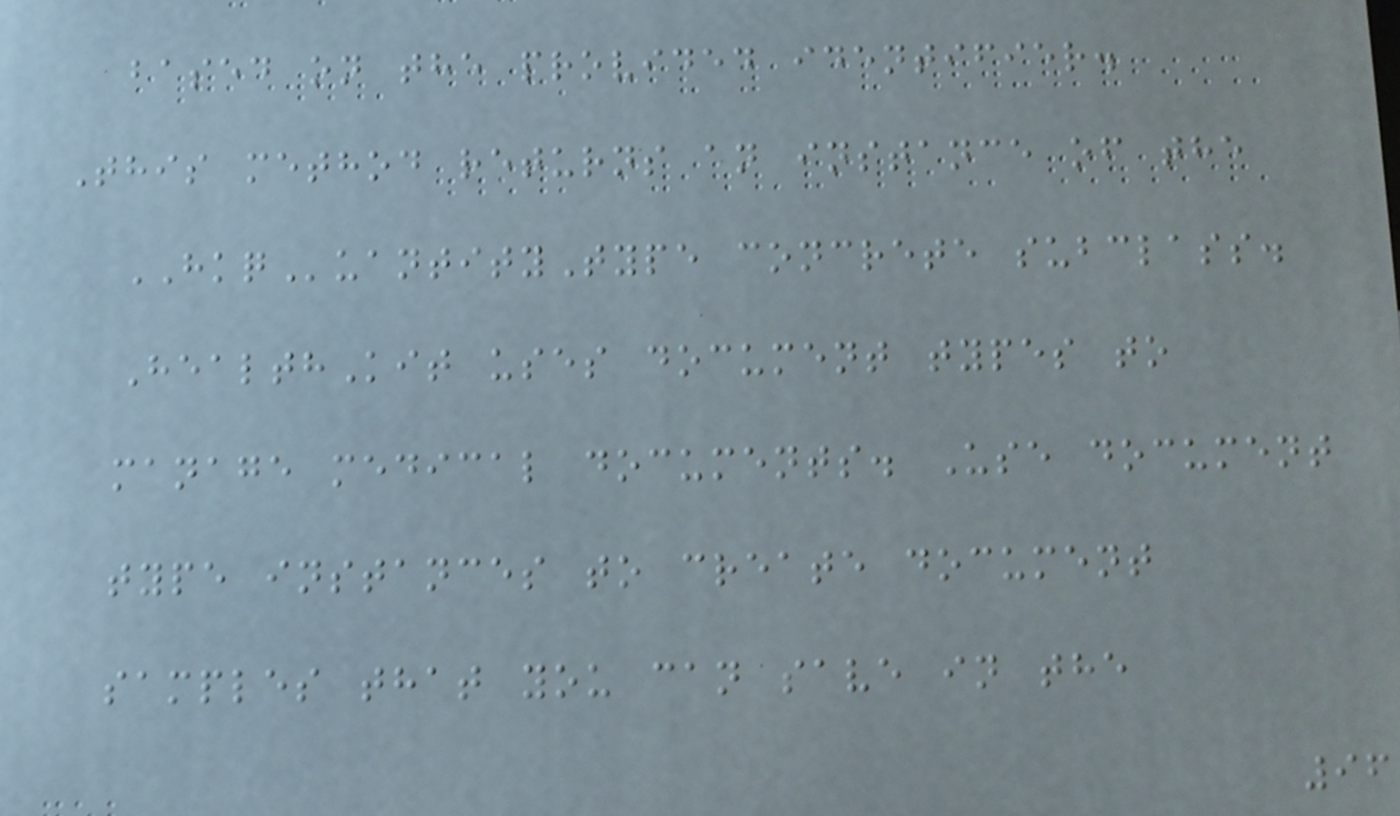based on the provided identifier.
This method returns an instance of the
HKQuantityType concrete subclass.
HealthKit uses document types to
manage medical documents. Use document
type instances to create document
samples that you can save in the
96
